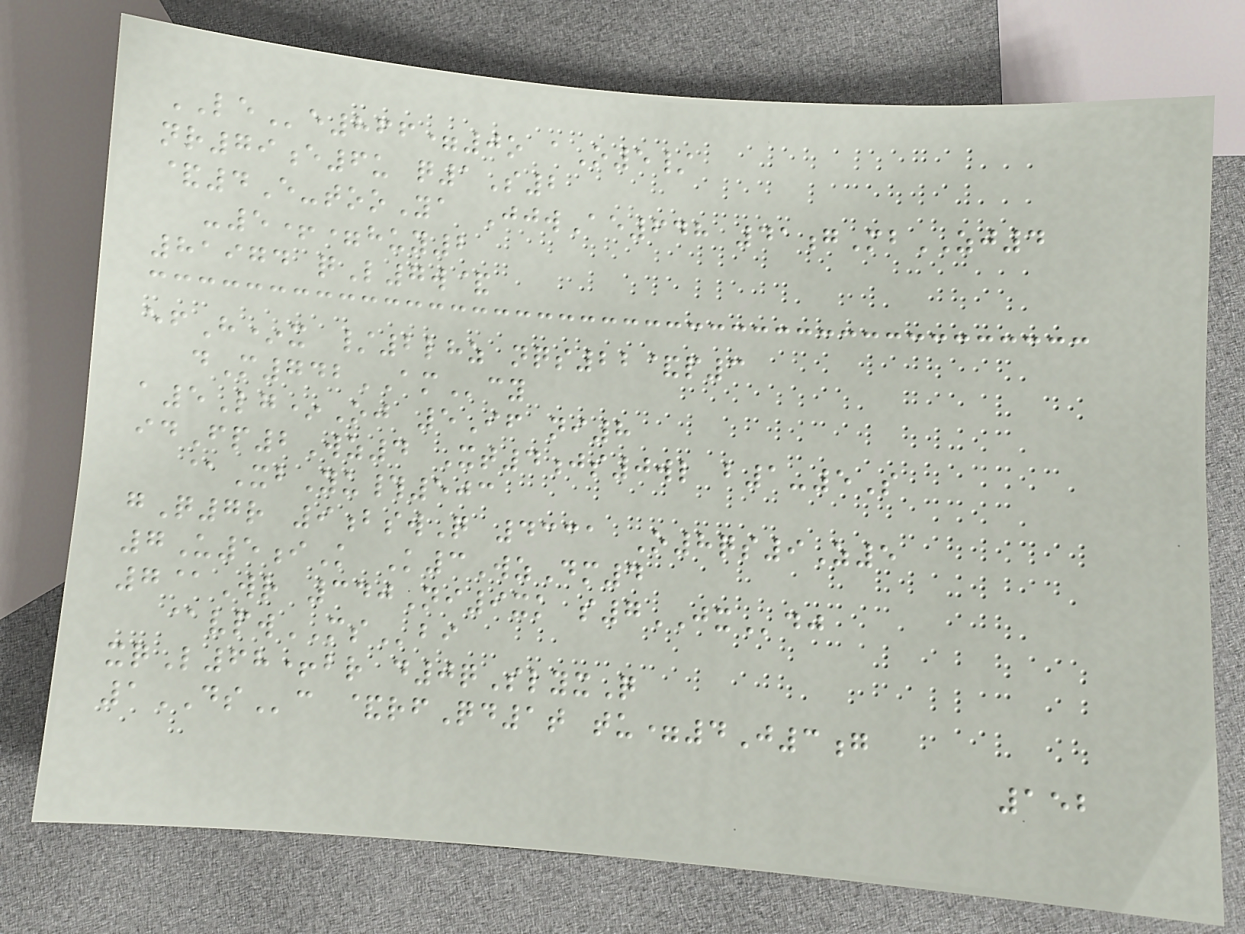LEe866=0o aO5/
nr79e6u q1S2
&4E-tooYa JjwAe648 41gMbZJ4
-5+=huy2
81974 qL7w&
efH*x /2lhz nqs22&p3
dM742AMcy
a5Lg*Oj 5If ni8
idFp2Wz4 Xt4js0wl b1-5S
@XbYu#503
gQ7r 9bswQ 4331 O8qs9Z5
7U5iK K3WzDm4
7@Wr 340Ni9xk s7JXdj
@vpwMSbi
xqL68+br d0qSlyxQ
1DSc &rfQd1t tu=4J3g
152
